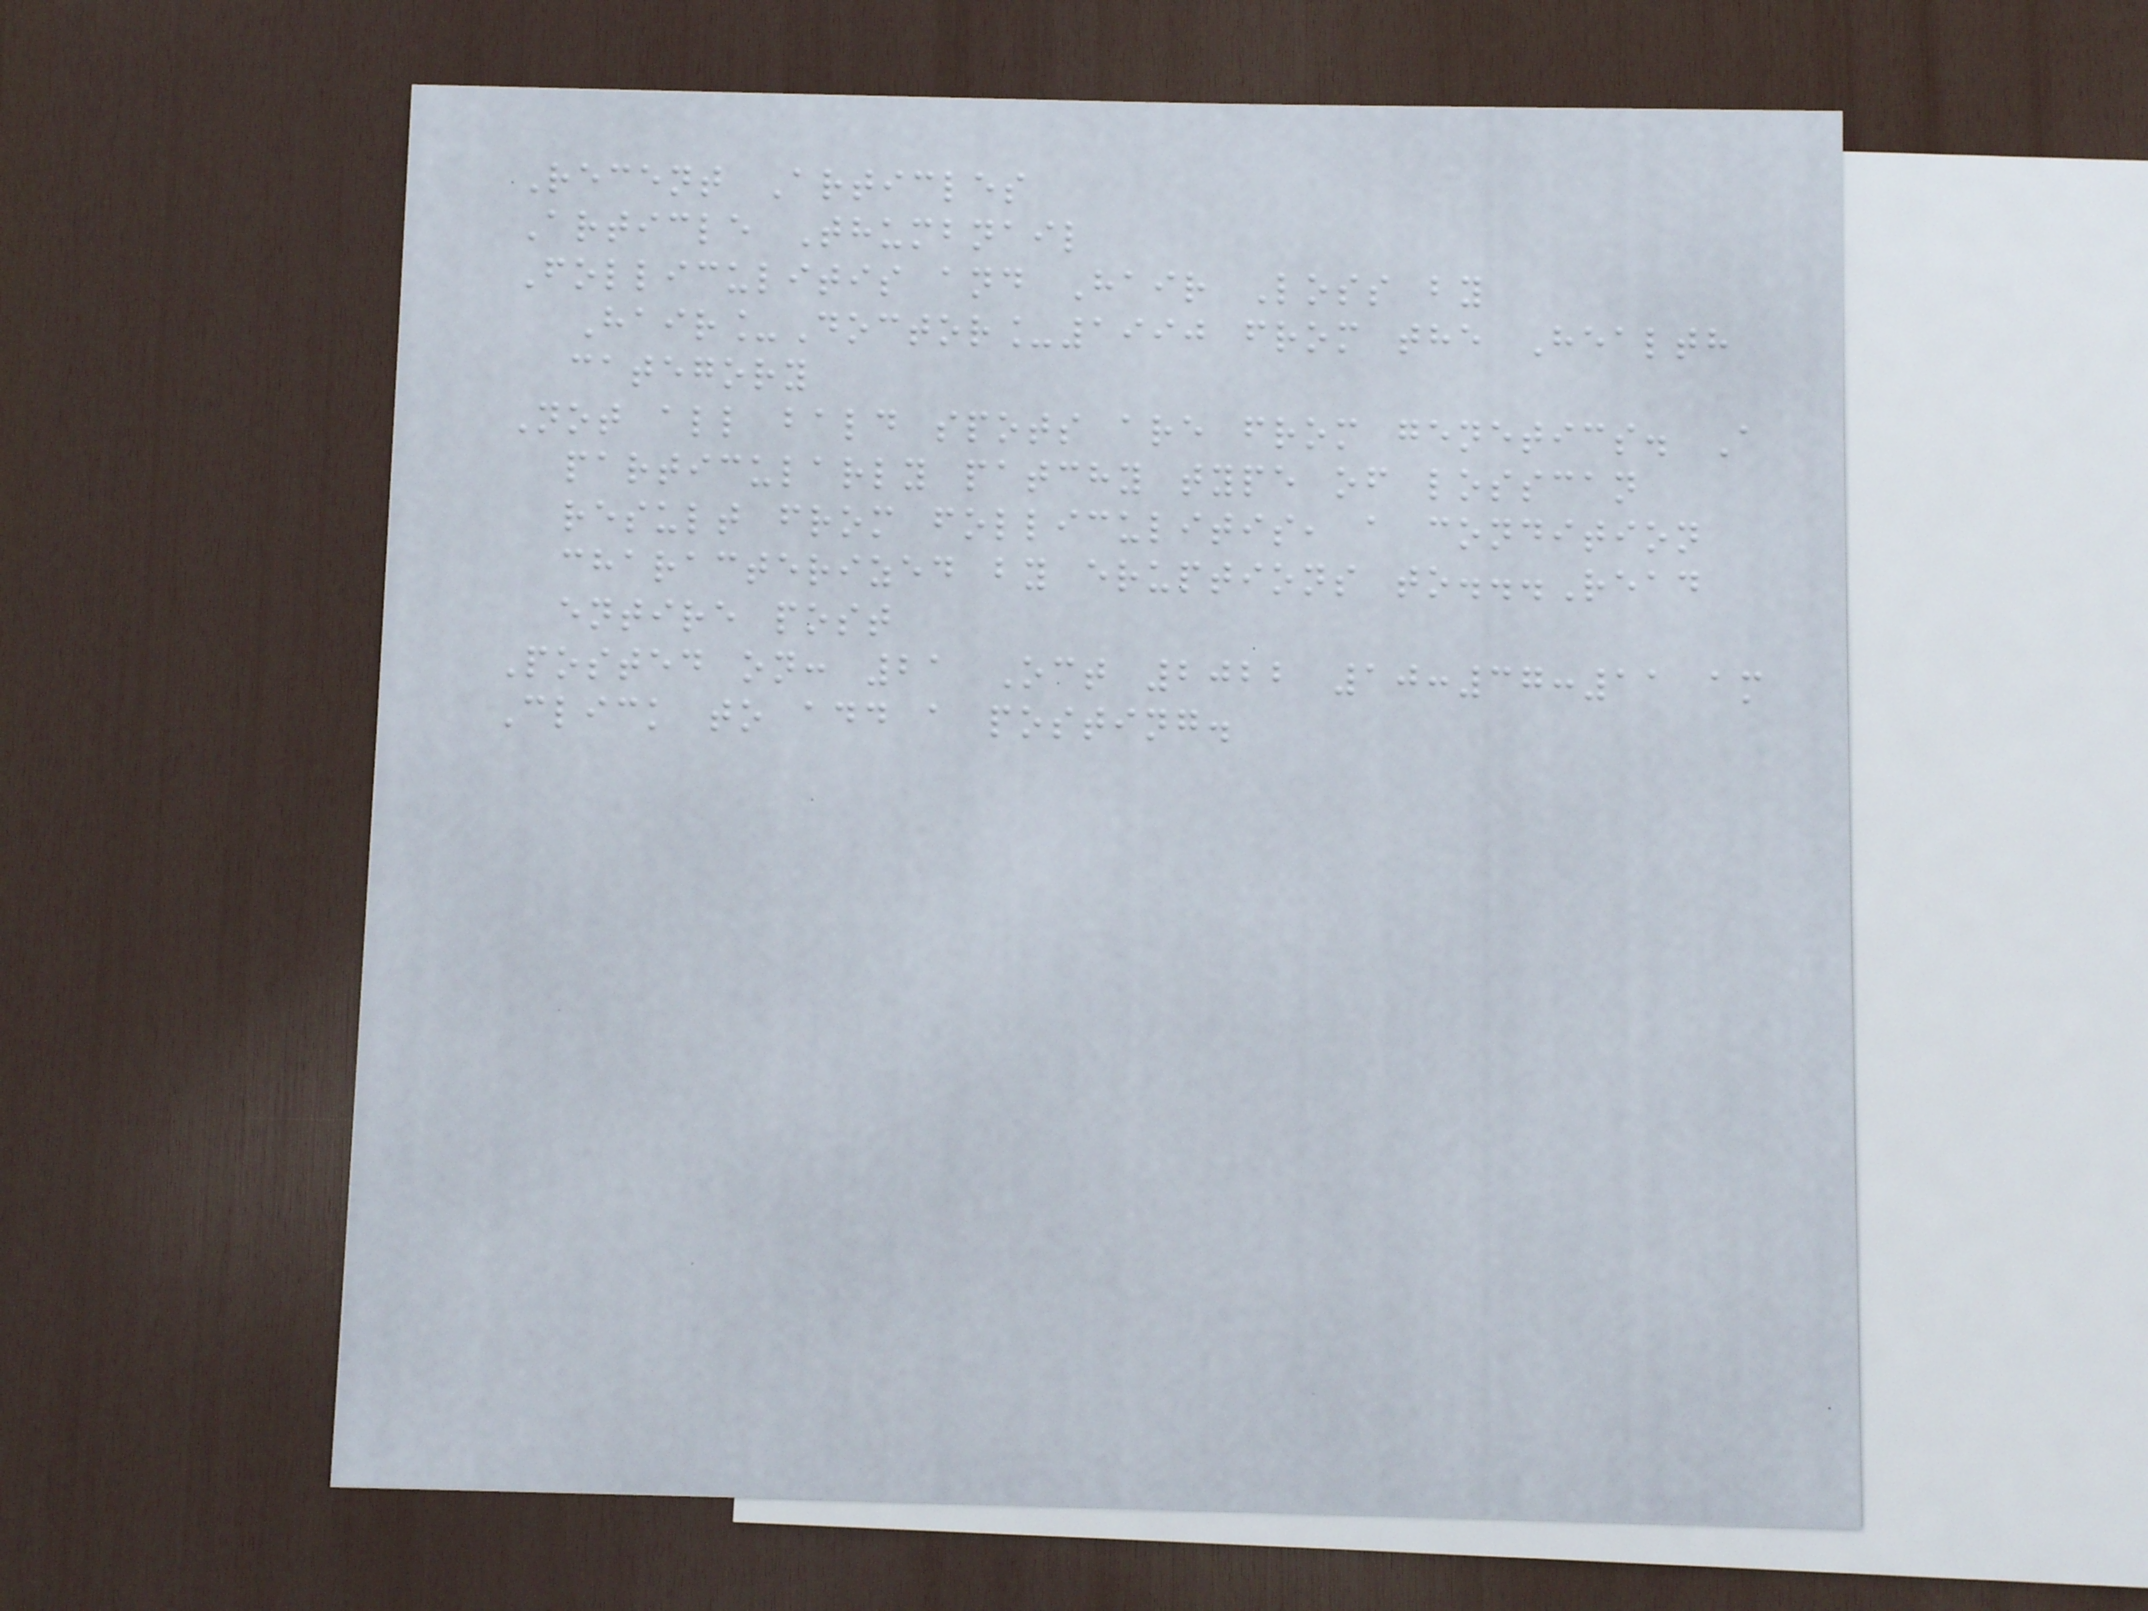Recent Articles
Article Thumbnail
Folliculitis and Hair Loss by
Hair_Doctor_1990 from the Health
category
Not all bald spots are from genetics. A
particularly patchy type of losscan
result from folliculitis, a condition
characterized by eruptions to...Read
entire post
Posted on: 21 Oct 2022 10:37:11 am
Click to add a posting.
